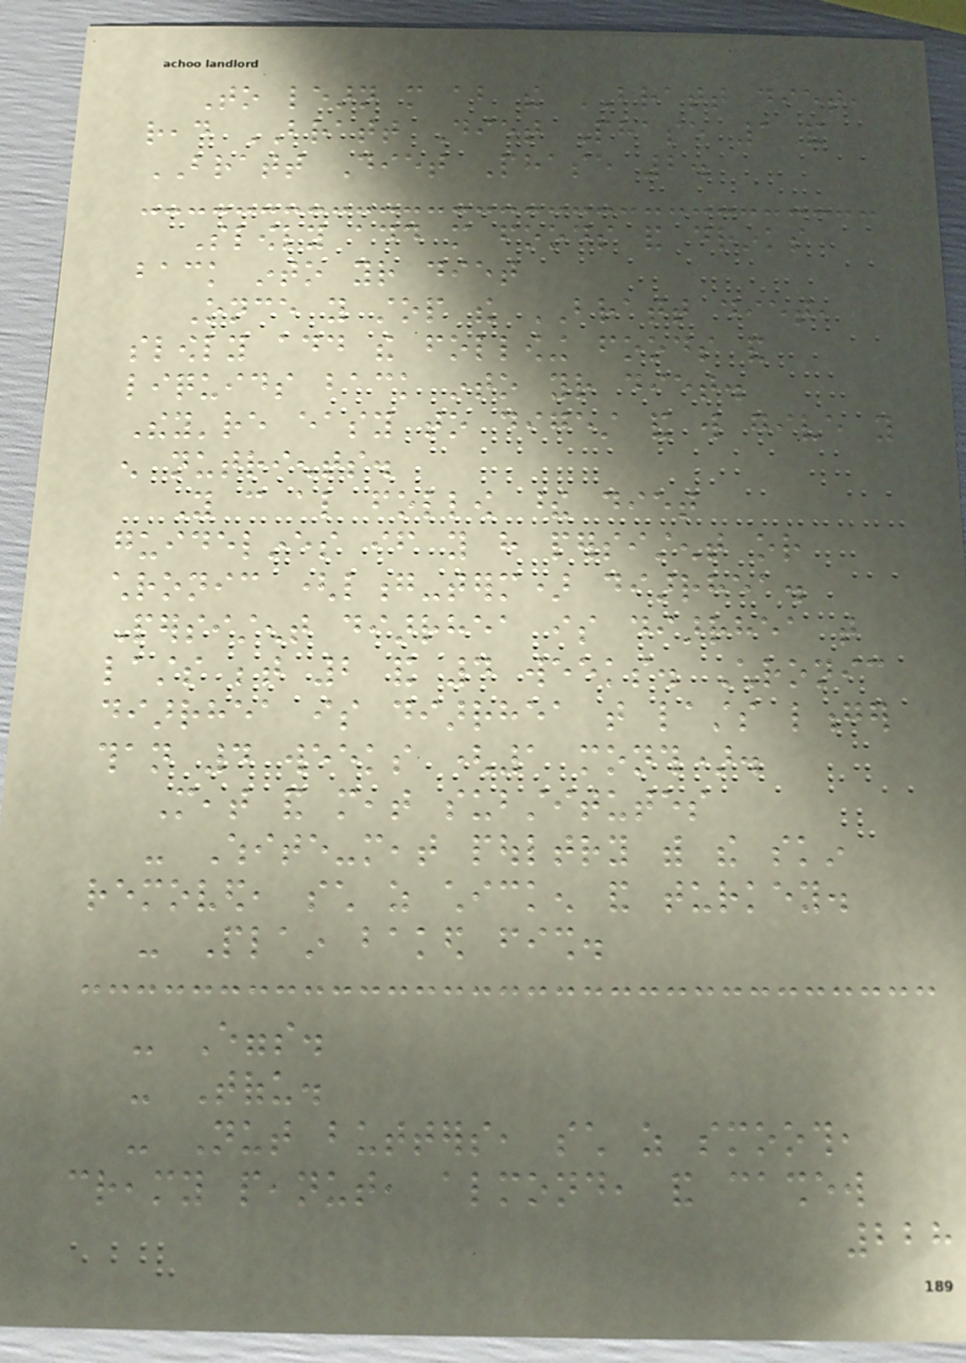To learn more about the BRATT diet,
read BRATT Diet Phase 1 and
BRATT Diet Phase 2.
Slowly add more foods and drinks
back into your diet
Once you stop the BRATT diet,
slowly add the following foods and
liquids back into your diet.
They're easy to digest and will give you
enough nutrients.
You can also follow these diet
guidelines if you have persistent or
chronic (long-term) diarrhea.
Persistent diarrhea is diarrhea that
lasts between 2 and 4 weeks. Chronic
diarrhea is diarrhea that lasts longer
than 4 weeks (1 month).
Meat and meat substitutes
- White-meat poultry with the skin
removed, such as chicken and turkey.
- Plain baked fish.
- Eggs.
- Tofu.
- Nut butters, such as smooth,
creamy peanut, almond, and cashew
228
